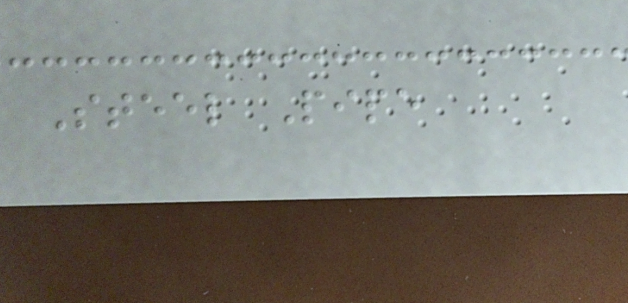Steel Pipe
